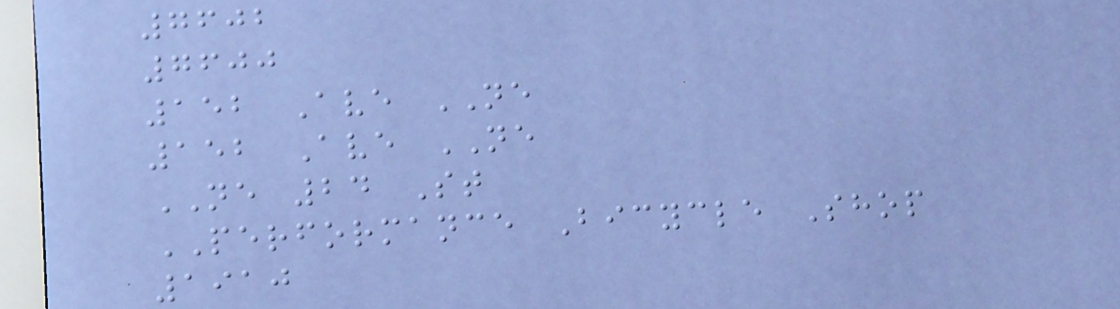7602
7600
152 Ave NE
152 Ave NE
NE 24 St
PERFORMANCE Bicycle Shop
1910
